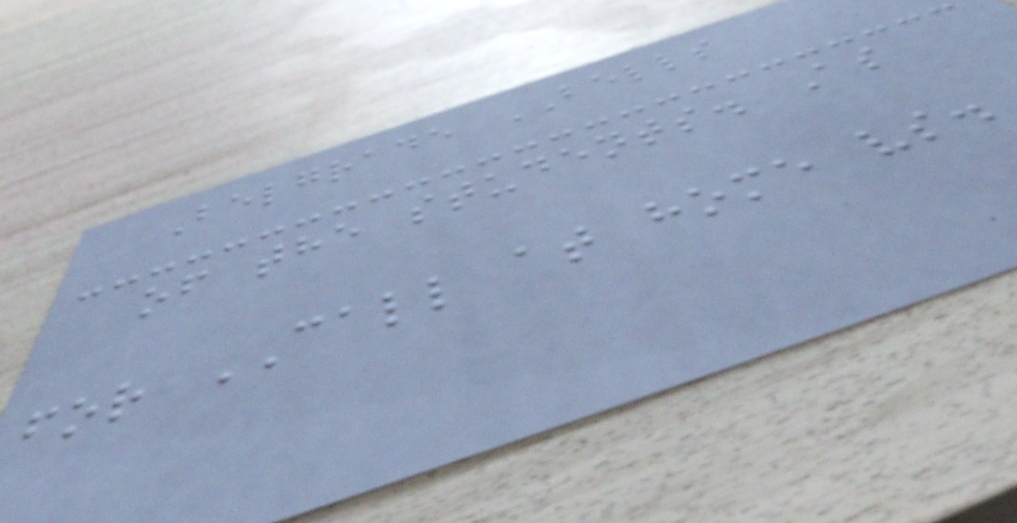Belgrade BELLS
of the students. As
for CALL at home vs.
